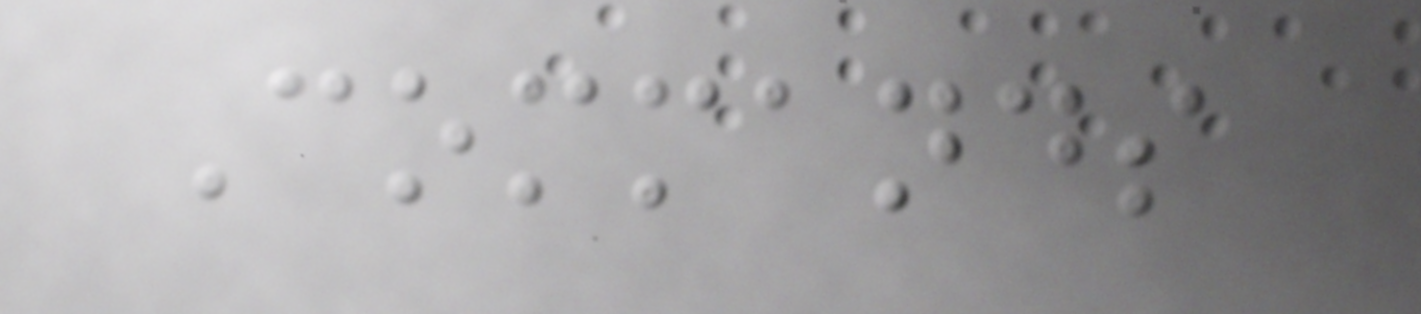Commands
